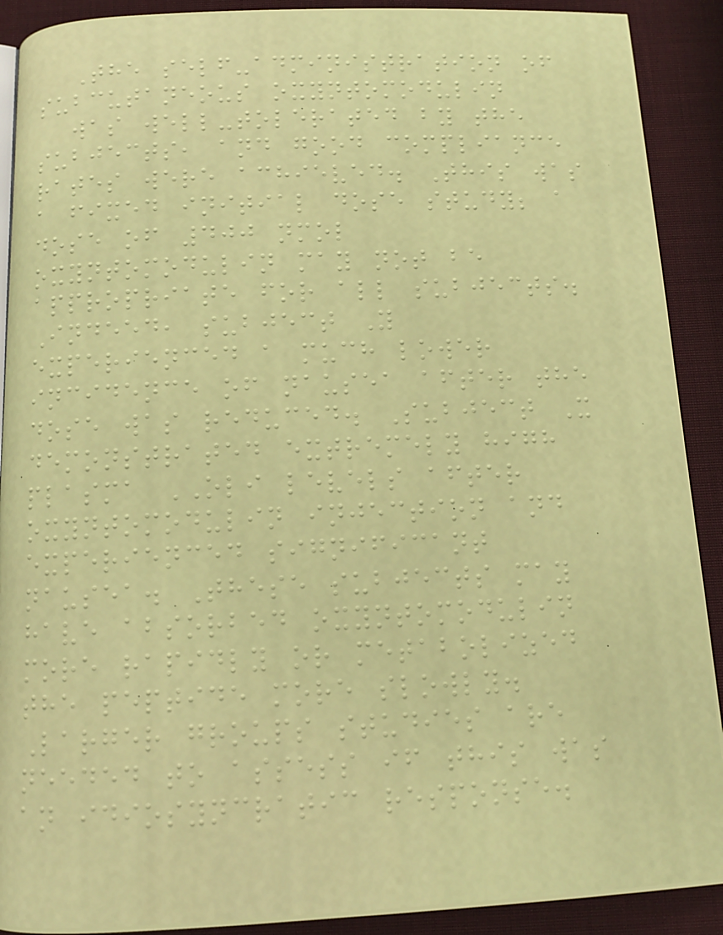The self-administration of
subcutaneous oxyntomodulin
was well-tolerated by the
subjects, and good compliance
rates were achieved. This was
a fixed initial dose study; a
dose of 400 nmol
oxyntomodulin may not be
appropriate for all subjects.
Indeed, subject Y
experienced a much lower
incidence of nausea after the
dose was reduced. Subject X
demonstrated extremely high
plasma OLI levels after
oxyntomodulin injection and
experienced significant
nausea. These subjects may
have absorbed oxyntomodulin
more rapidly or metabolized
the peptide more slowly.
Larger groups studies are
needed to assess if this was
an idiosyncratic response.
